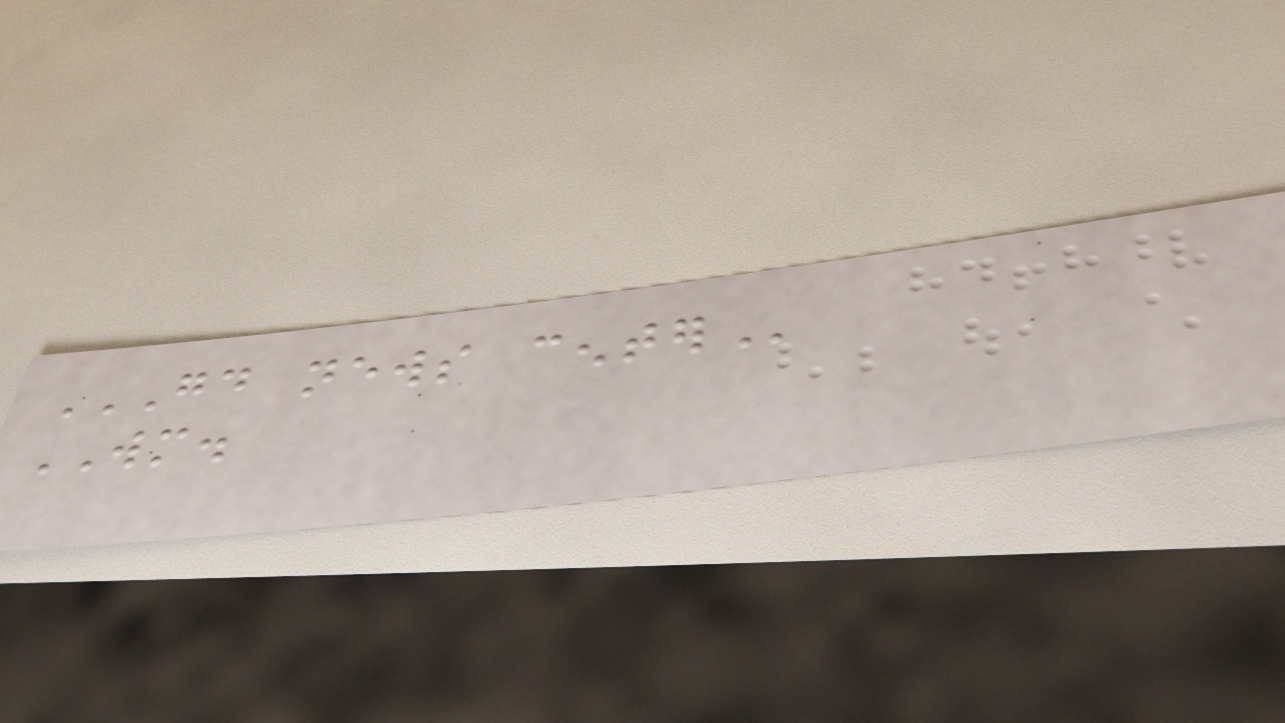GOOD NEWS CENTER
WM.
